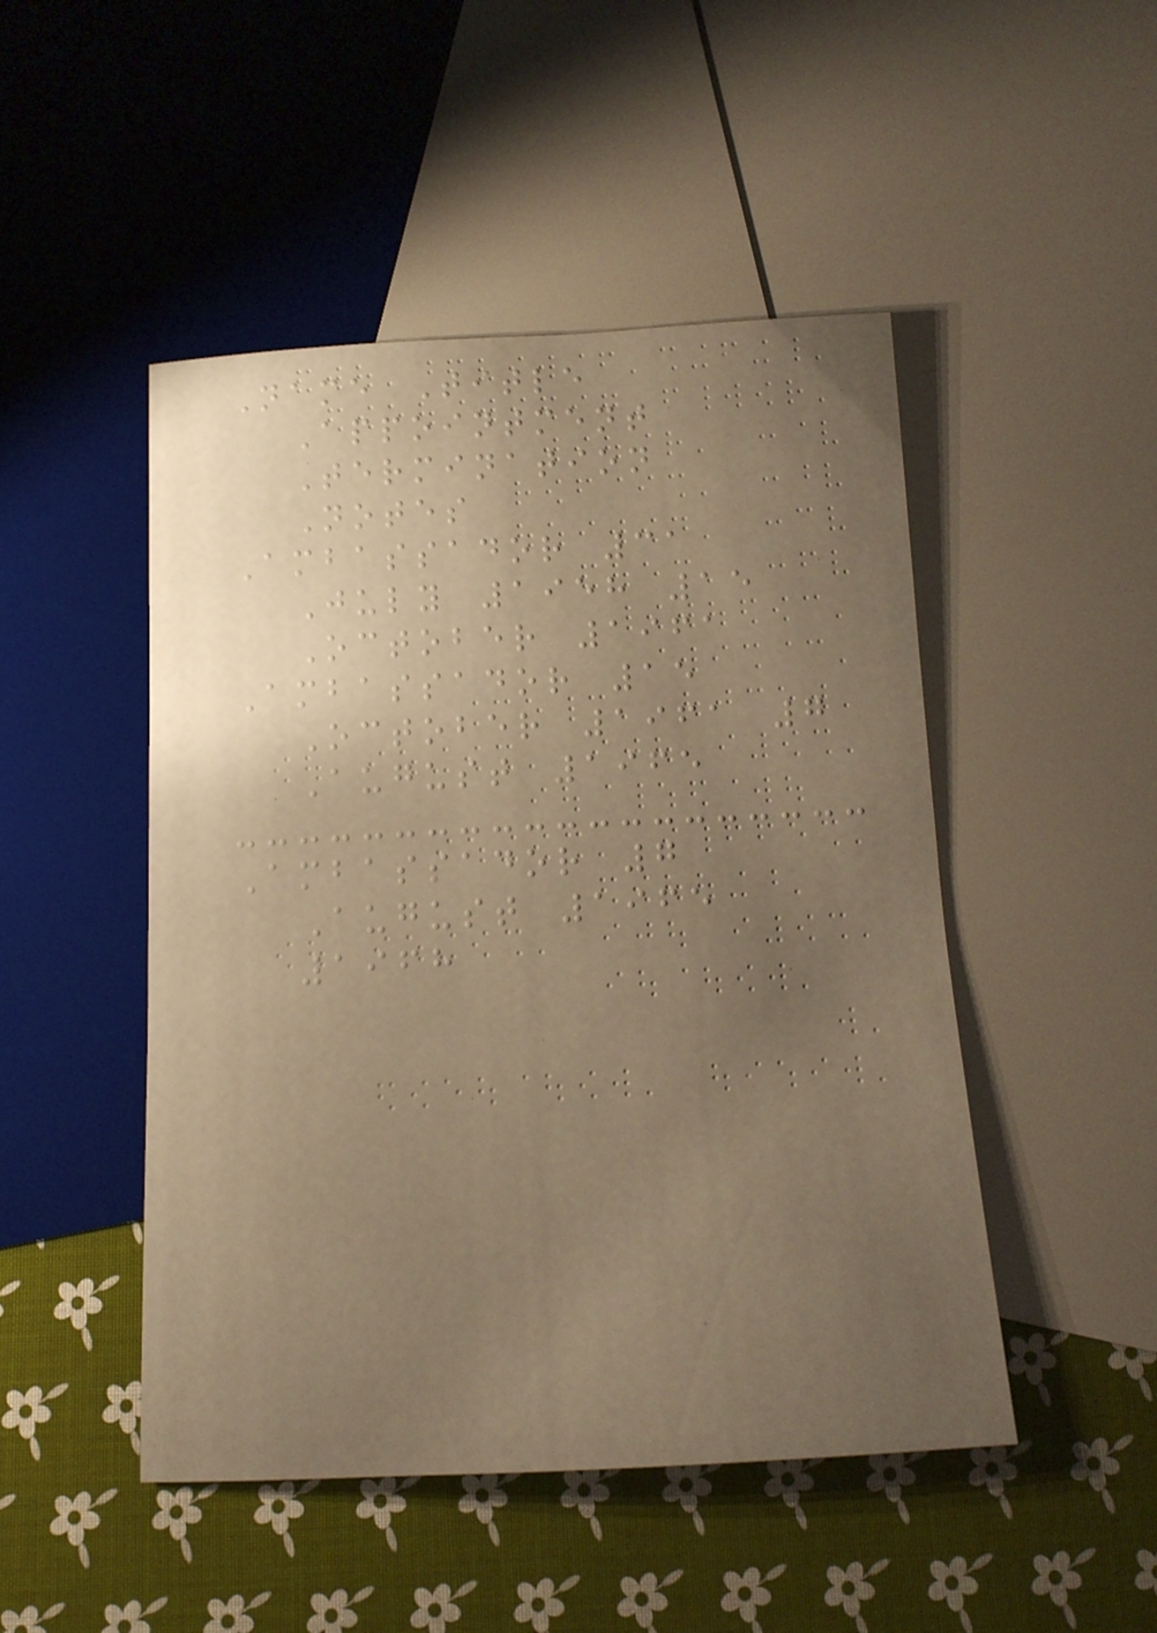Name Title
Appointment
Termination
Notes
Ambassador 31
July 1958 15
October 1961
Ambassador 15
October 1961 7
August 1965
Ambassador 7
August 1965
1968
